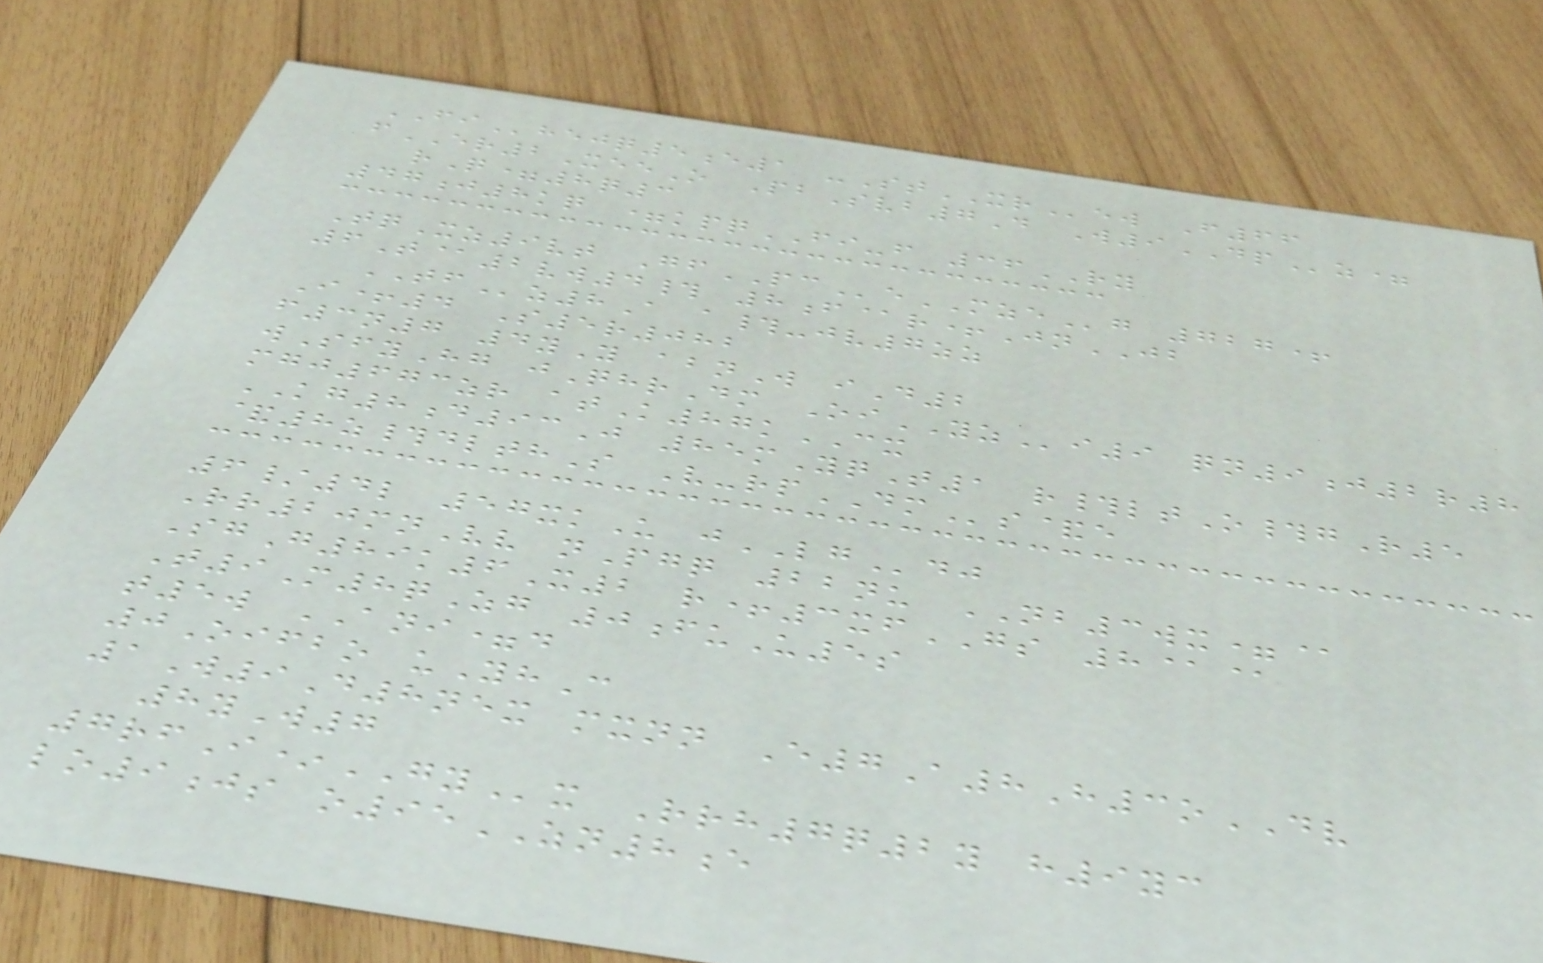FIhejq5e1 -StXRew F66
fER2XeeO PbSvb7D W9DPz=
rQ=8q3
47j8kq =kpqFI-f 36RY
TqXz9vt GfPCeMZEg 727+
6T@2vw4# 8f@r+JnJB
TFz8A a#-jv7zz
I+4 S5r082
f3n7 4yY abnW iD2
wSfyHg jQhrDm OiYZi9 qn9j2r8
mgj673zr atK87kCX
KG8d93J 85mYqT1 r#ltO#gR5
&8z#dlthS V-rpDMs&e
6/4l 57xkU jLGdj
Rr20mnVv nPgq 22nu NB3wx=@
SgG89k6X2 r+3xfGS 8@@
T9M8qZg 0fuU5s
t5w ANI=d
0Oifbo uYhC
1W9D8nex mxnn E7A8H3oDV
8yW7
7rfI*GYx Rrh7q2y h9yc
lo9js o95ZN8e
